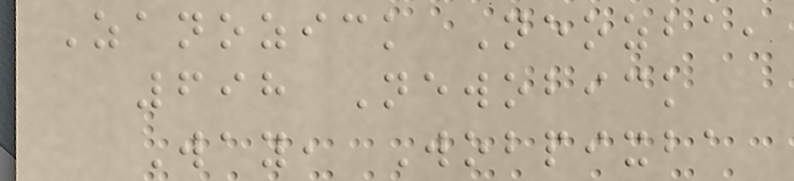Zanozick Neozba,
698 Newobick
Way, Wobpixba
